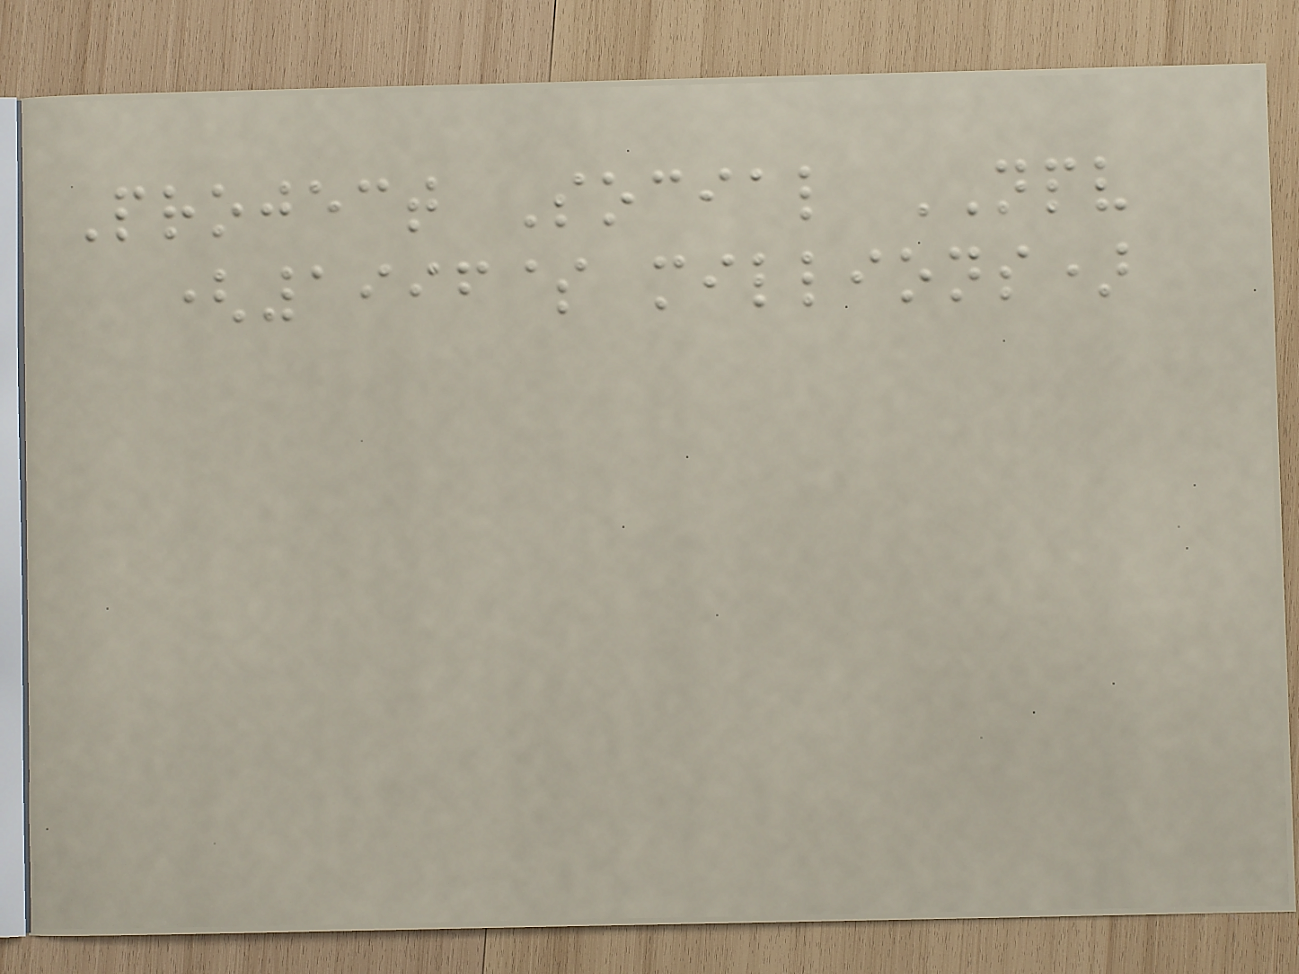Project Social NPV
(1996$ millions)
